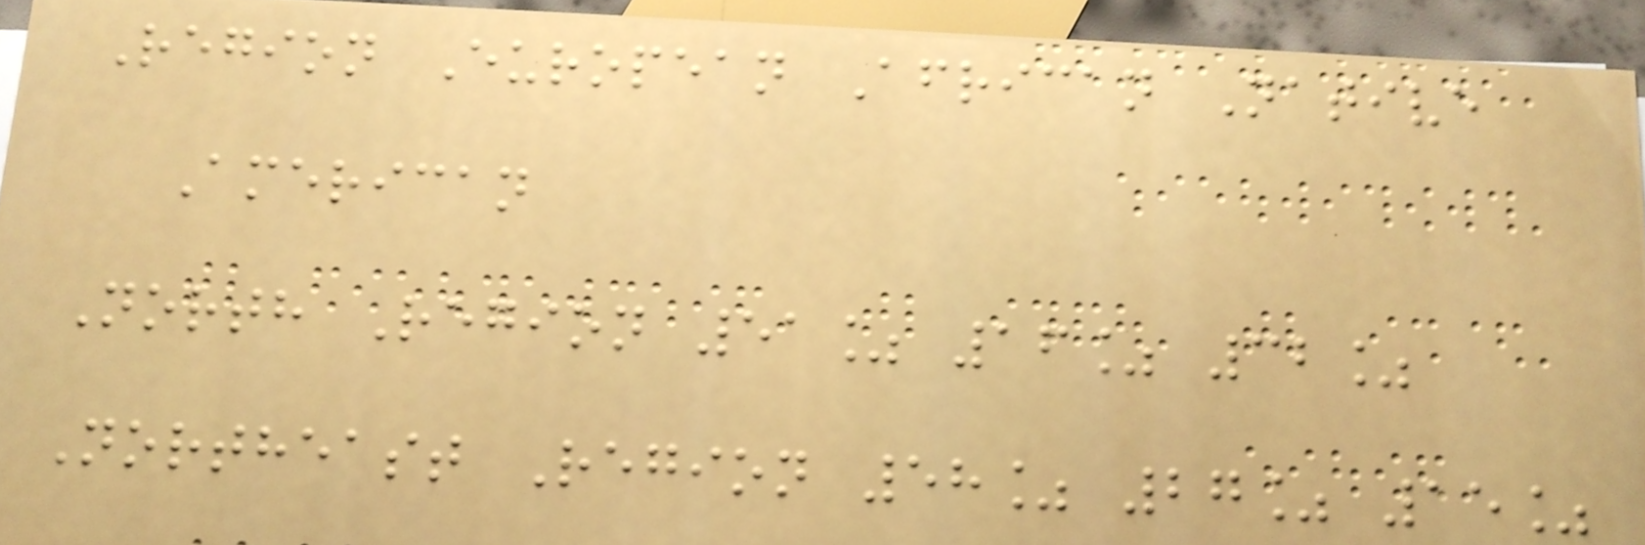Region European African Native
American
North Region 51% 16% 32%
Northeast Region 58% 27% 15%
